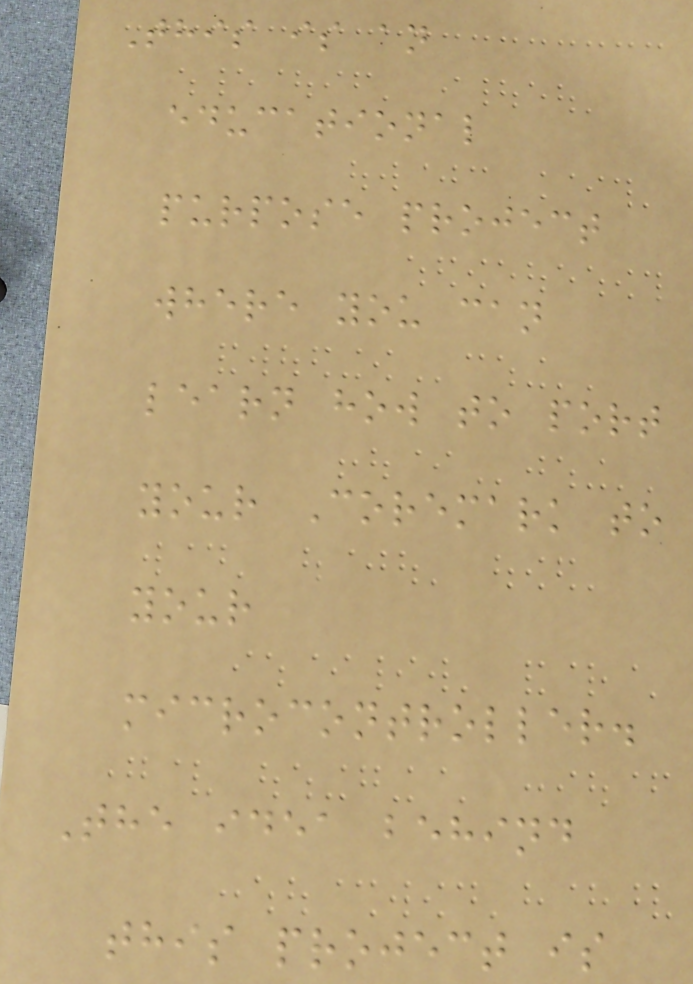This is an
educational
purpose project
where you can
learn how to port
your Coremark to
your
microcontroller.
The idea behind
this project is
